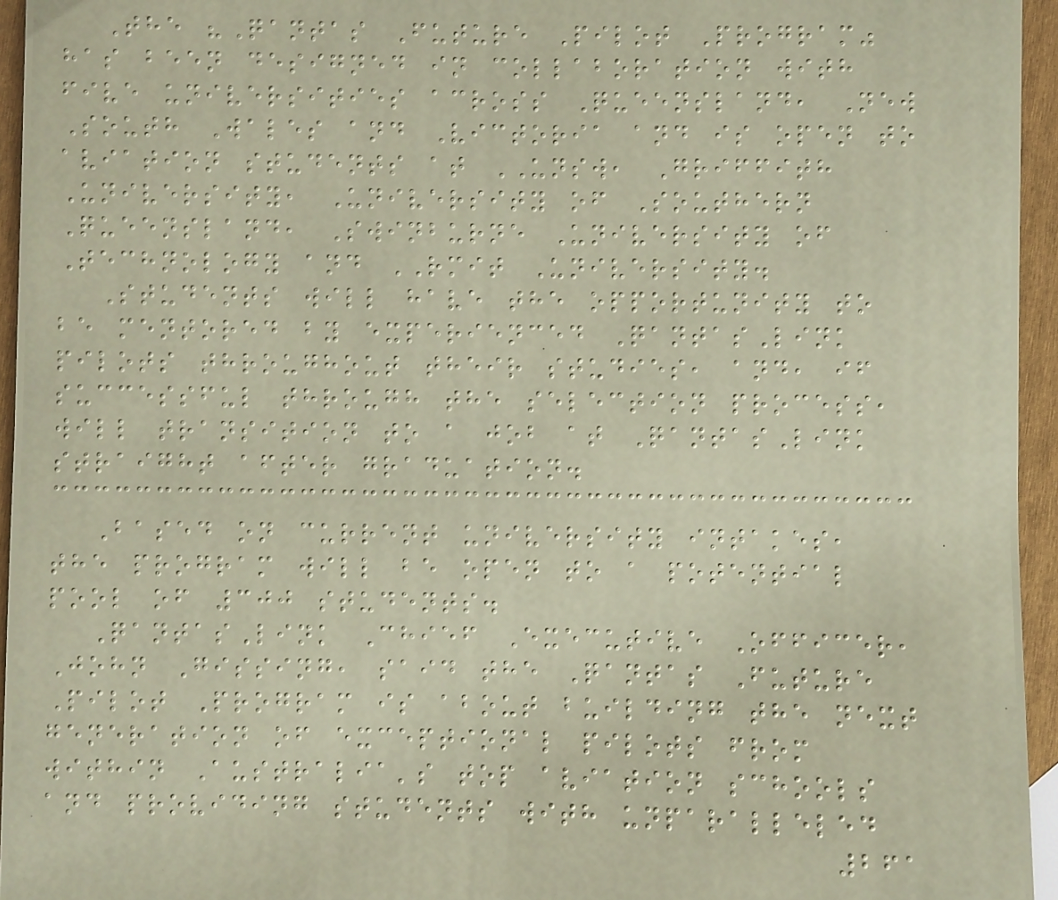The "Qantas Future Pilot Program"
has been designed in collaboration with
five universities across Queensland, New
South Wales and Victoria and is open to
aviation students at UNSW, Griffith
University, University of Southern
Queensland, Swinburne University of
Technology and RMIT University.
Students will have the opportunity to
be mentored by experienced QantasLink
pilots throughout their studies, and, if
successful through the selection process,
will transition to a job at QantasLink
straight after graduation.
Based on current university intakes,
the program will be open to a potential
pool of 300 students.
QantasLink Chief Executive Officer,
John Gissing, said the Qantas Future
Pilot Program is about building the next
generation of exceptional pilots from
within Australia's top aviation schools
and providing students with unparalleled
261
